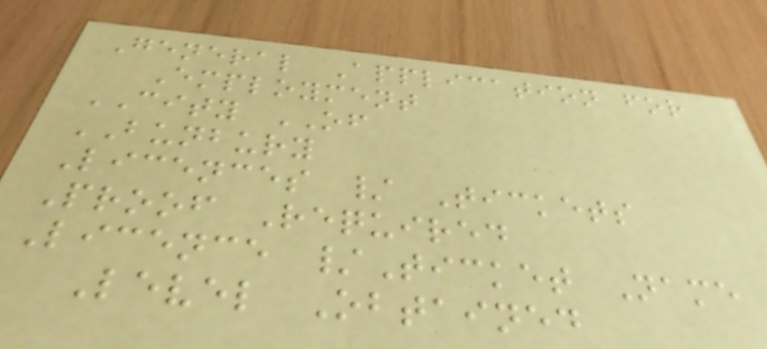General Application for
Employment
CITY OF
BUNBURY
Licences / Tickets
Proof Required
Licence /Ticket Name
Level Obtained
